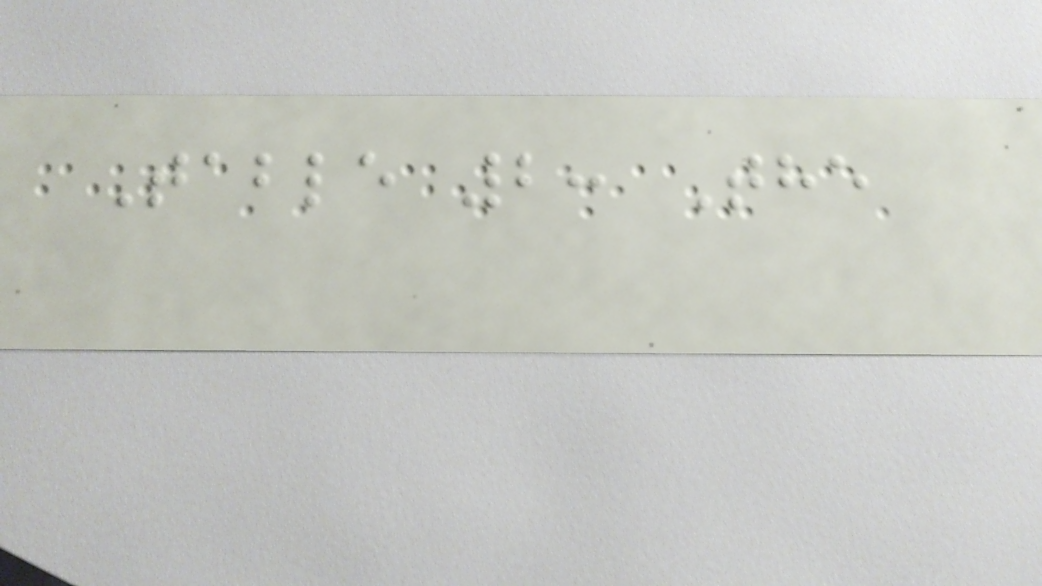Table 2: The
